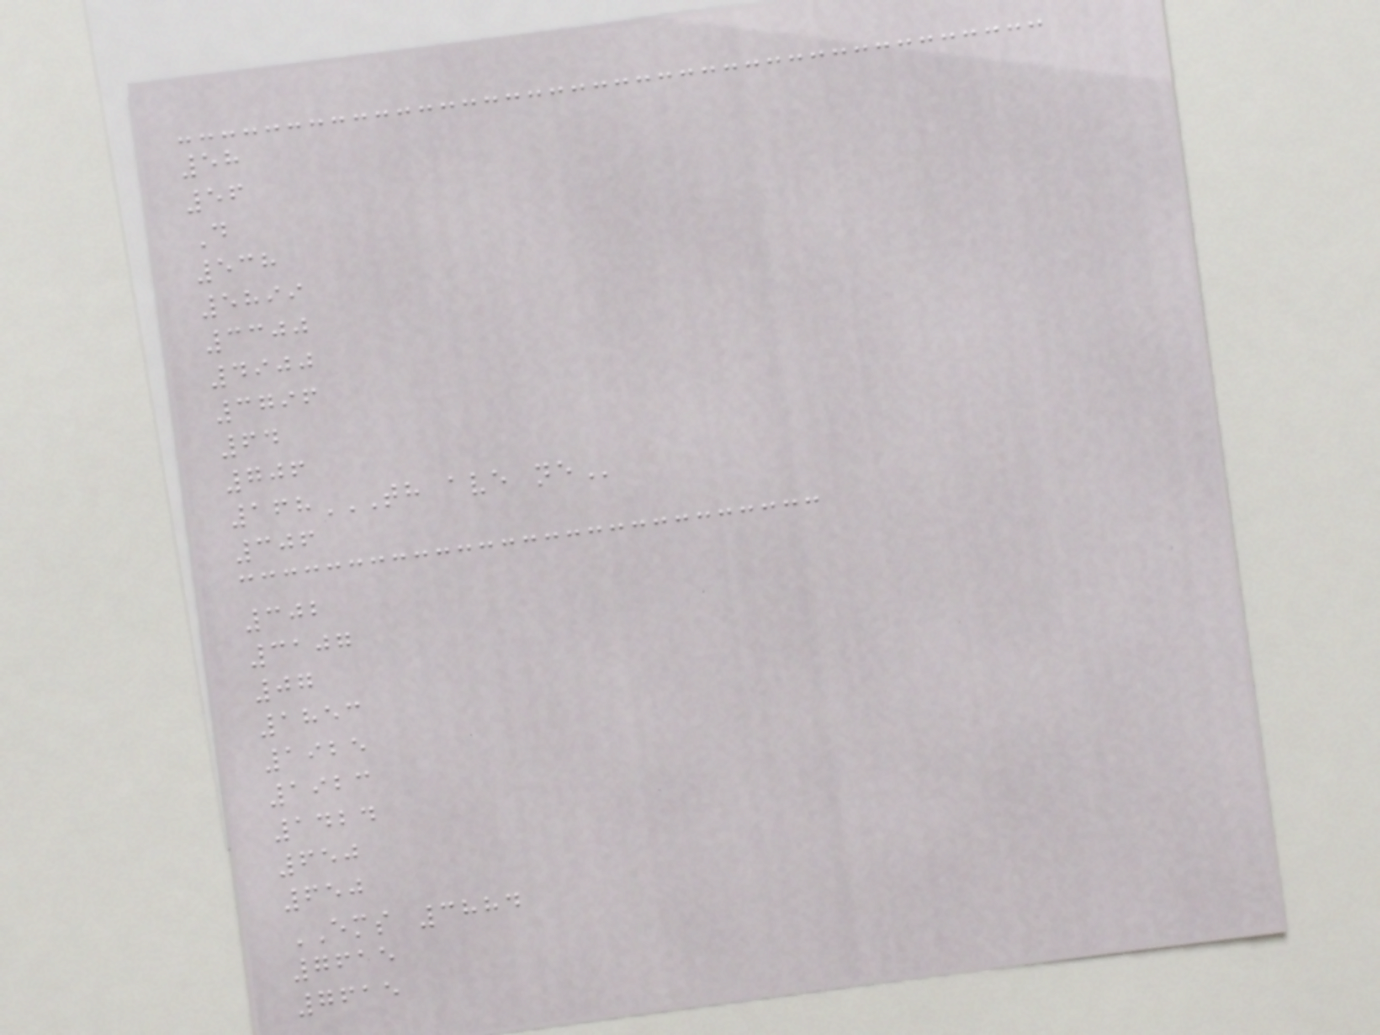58
56
D
538
5899
3300
4900
3796
64
706
168TH AVE NE
306
302
3107
07
1853
1925
1923
1424
650
650
EMS 3884
7615
7615
